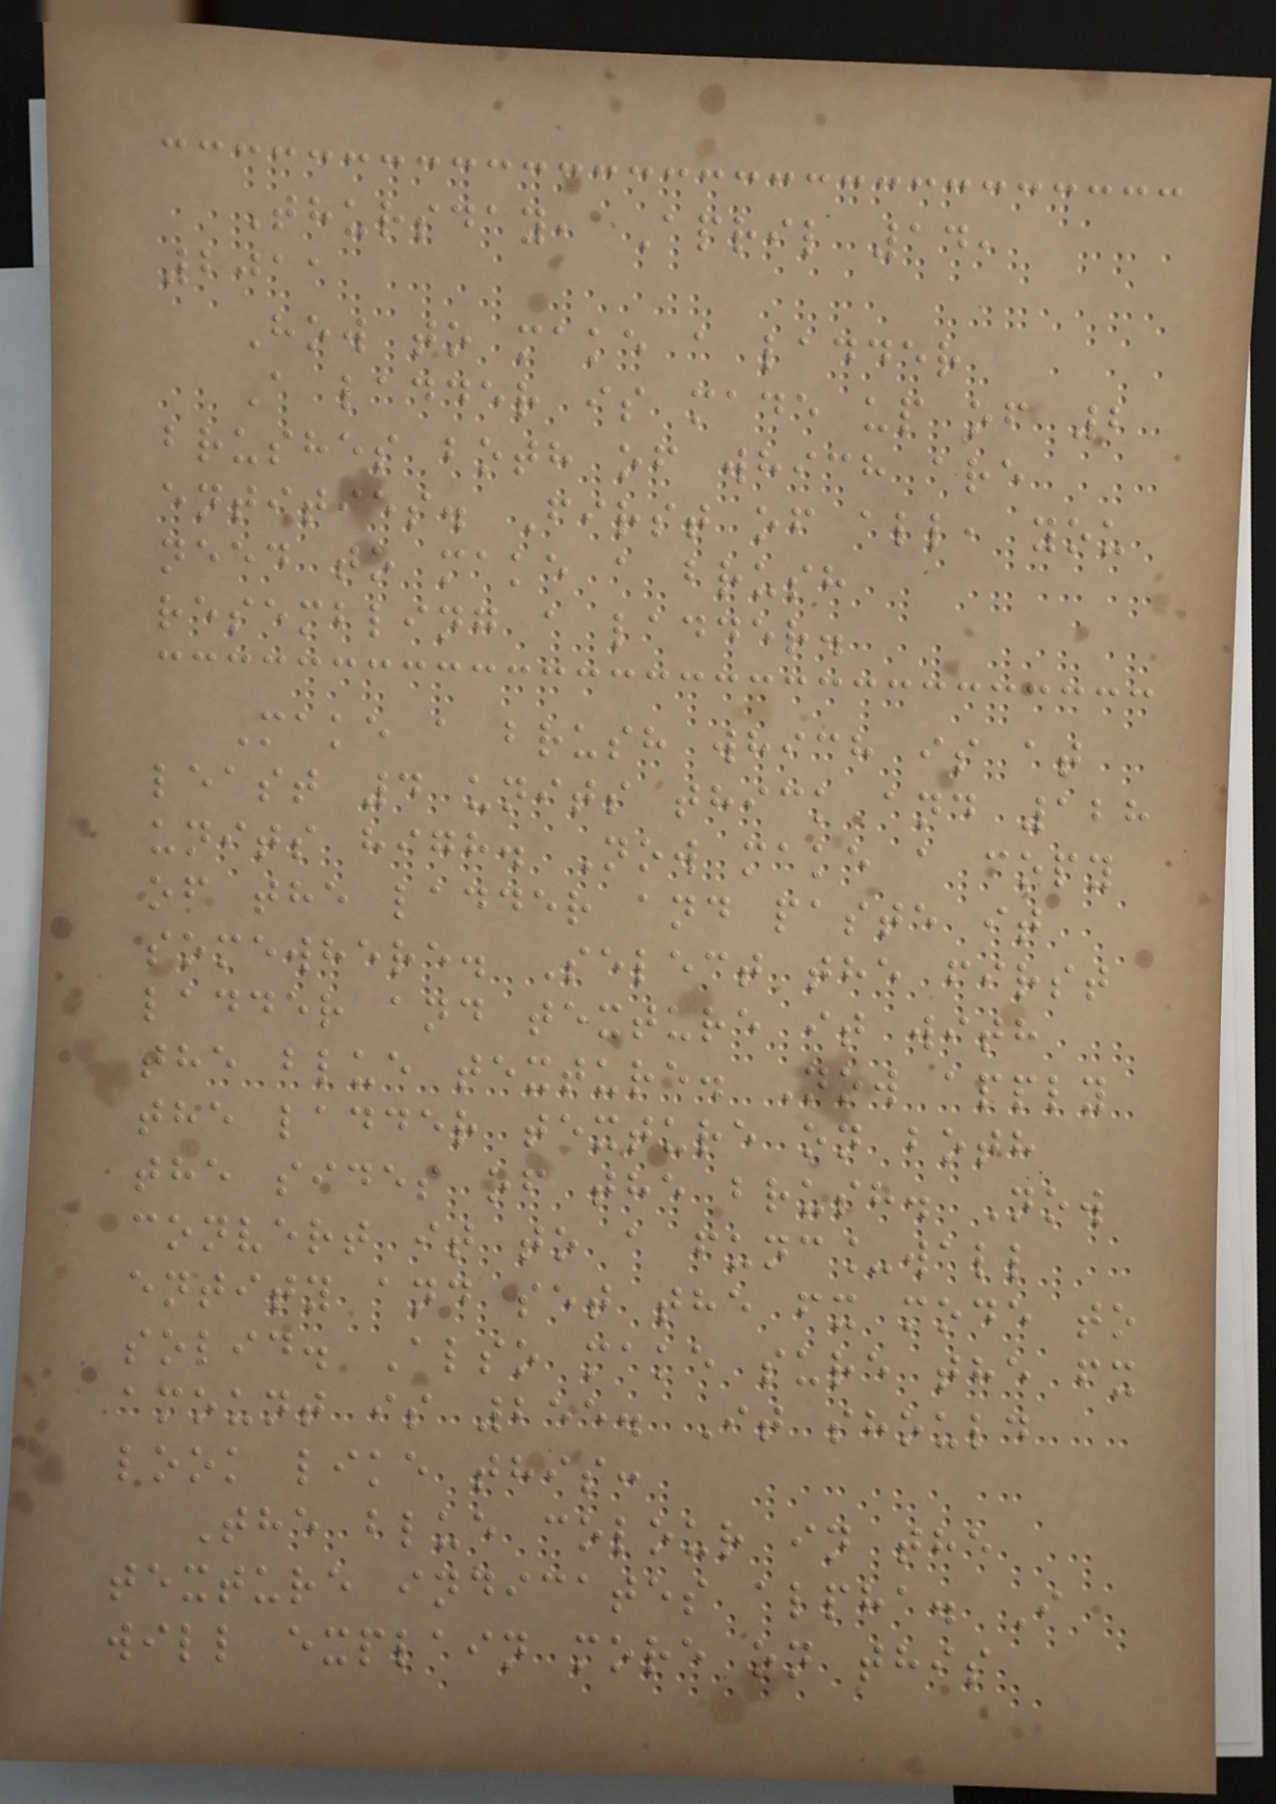Thursday, April 14,
2011
How to make a ladder
A ladder is made up of 2
brushes both of which are
entities. First of all, you
need to make a brush
resembling a ladder.
Make a brush which is at
least 4 units thick and 128
units high. Now make a copy
of the ladder and paste it
somewhere. Select the first
ladder and texture it with
the blue texture. Now apply
the ladder texture on both
the sides of the brush. Now
convert it to a func_wall
entity and set the fx mode to
solid. Also make sure the fx
amount is 255. It should
look like this:
The blue colour in the
texture indicates alpha. I
will explain more on this
